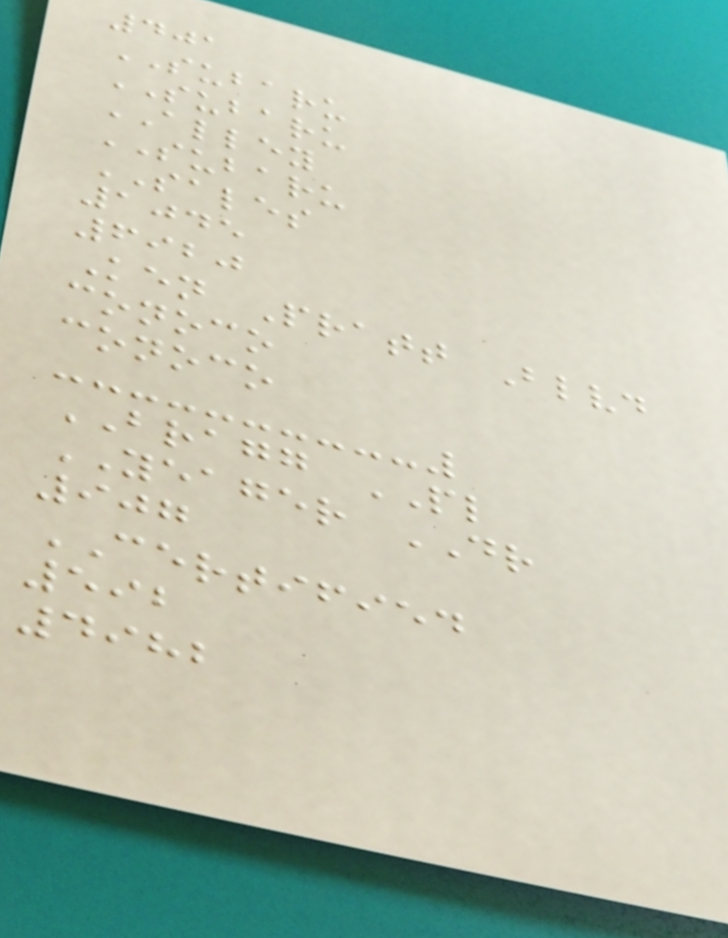401
SUBARU
SUBARU
ALLEY
SUBARU
SALES
1045
6920
Ken Pratt Blvd
conoco
conoco
BRAGG PL
YEAGER DR
907
CERTIFIED
592
4982
